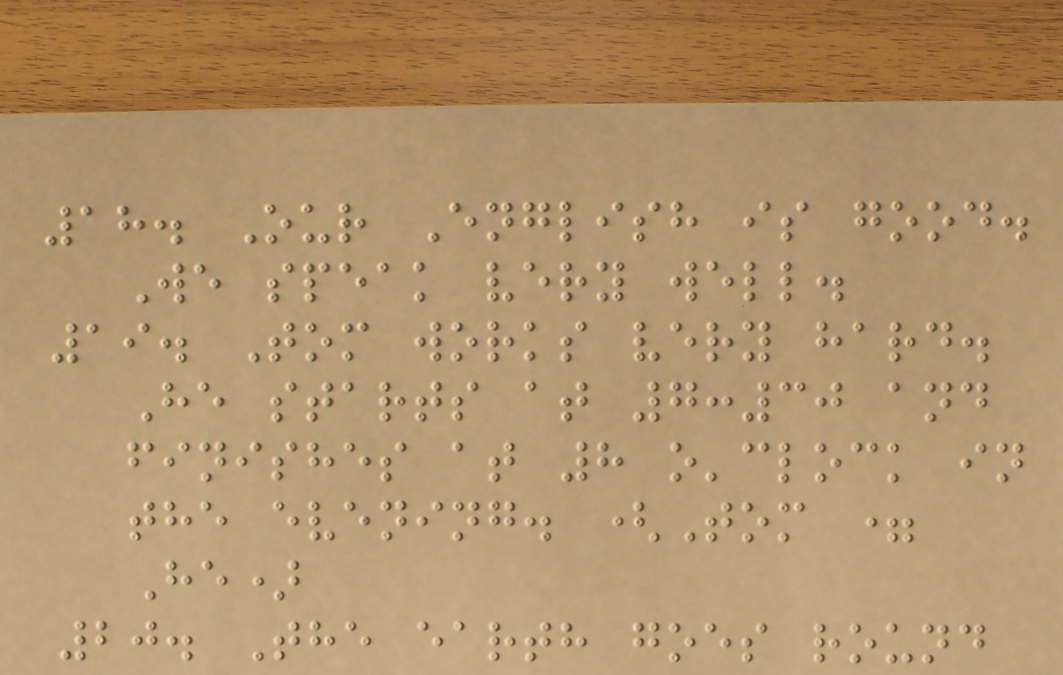18. Our English is good.
We speak very well.
19. Tom works very hard.
He starts at 7:30 and
finishes at 8 o'clock in
the evening. (Tom =
He)
20. The earth goes round
